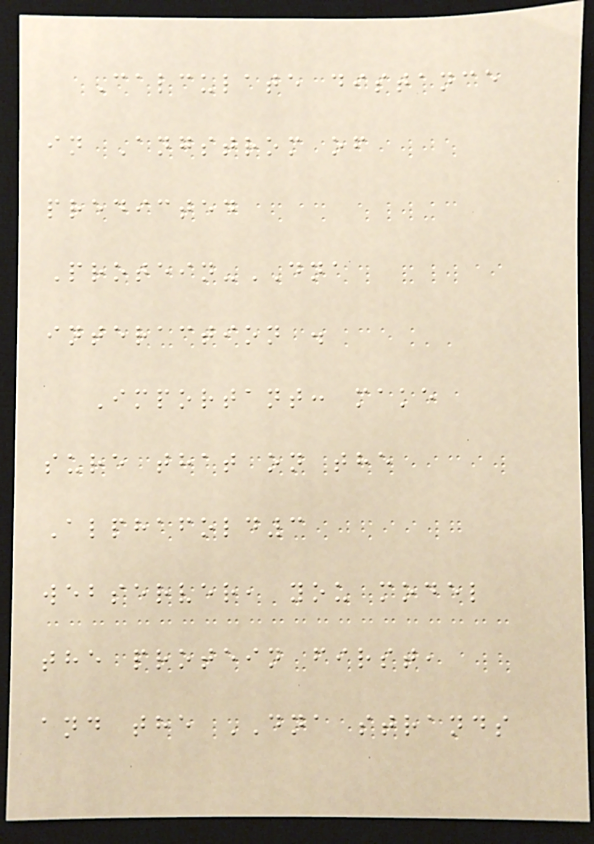Calculate distance
in Angstrom of
predicted
Protein-DNA
interaction .
Important: make
sure that on the
Alphafold3
webserver, you model
the protein first,
and the DNA strands
